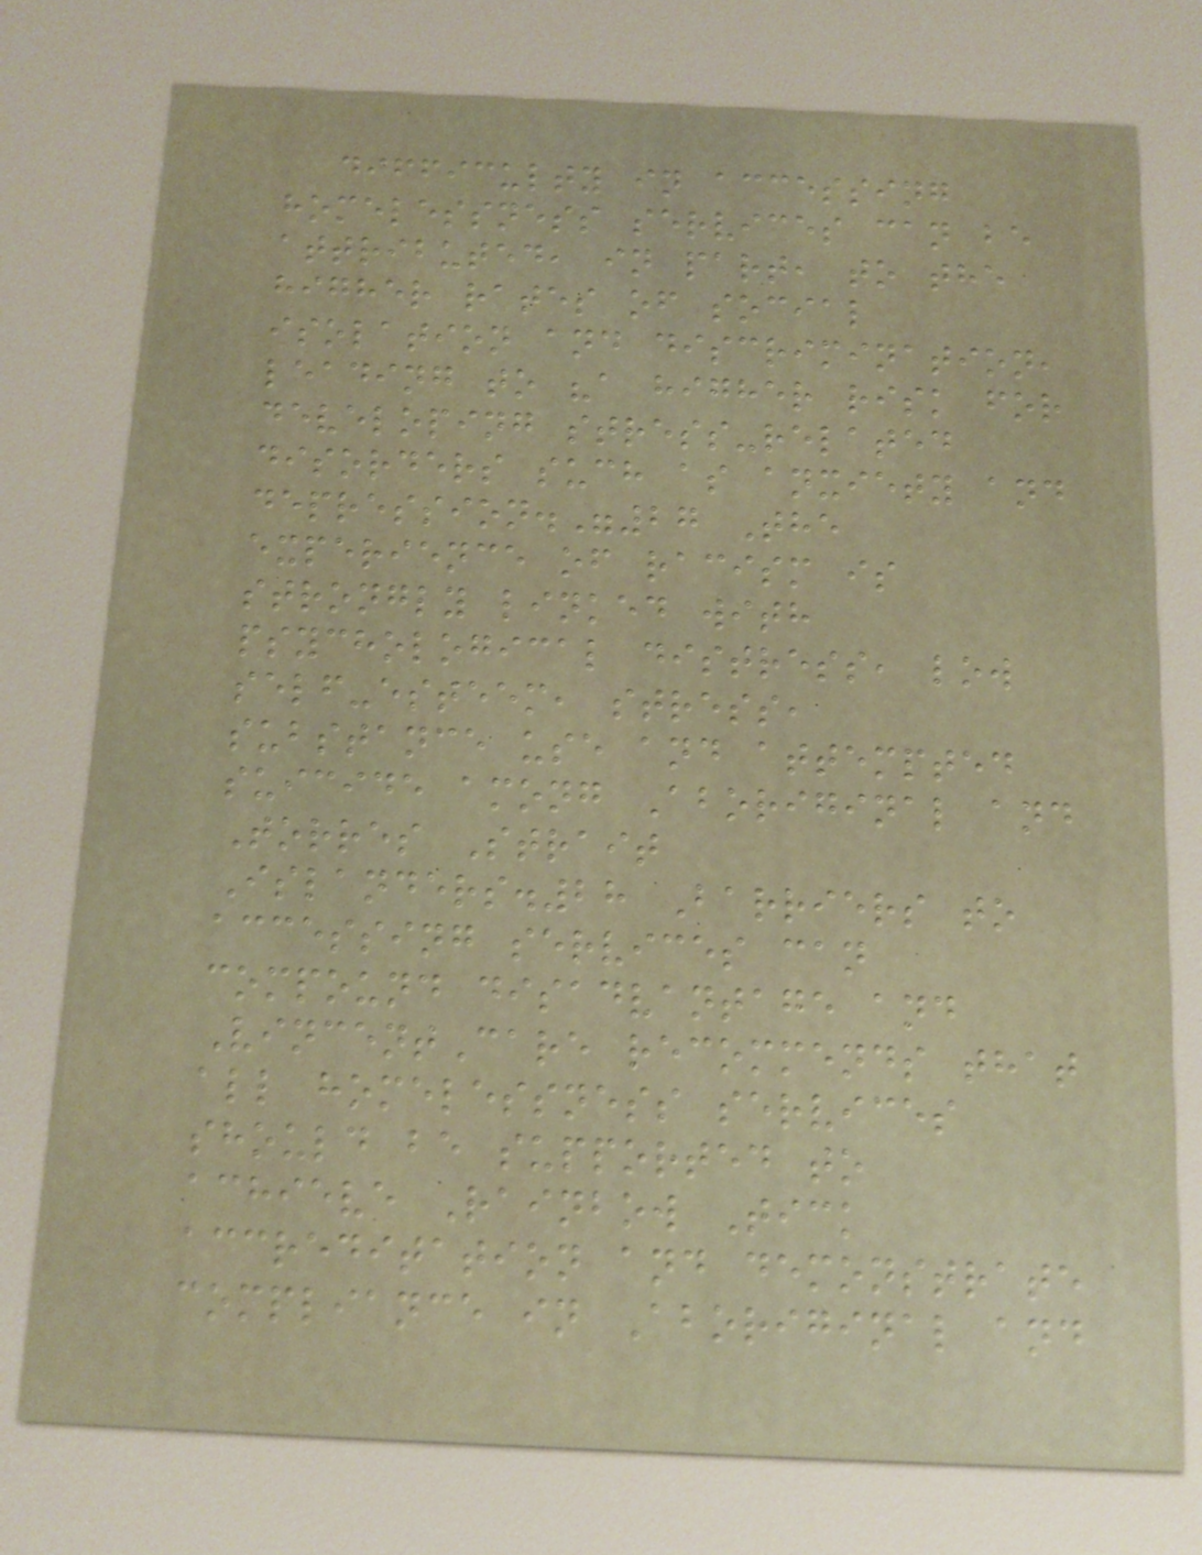difficulty in accessing
homelessness services can be
attributed, in part, to the
higher rates of social
isolation and discrimination,
leading to "a higher risk for
developing stress-related
disorders such as anxiety and
depression."27 The
experience of racism is
strongly linked with
psychological distress, low
self-esteem, stress,
substance use and attempted
suicide among Aboriginal and
Torres Strait
Islanders.28 Barriers to
accessing services can
compound disadvantage and
VincentCare recommends that
all homelessness services
should be supported to
achieve Rainbow Tick
accreditation and demonstrate
compliance in Aboriginal and
